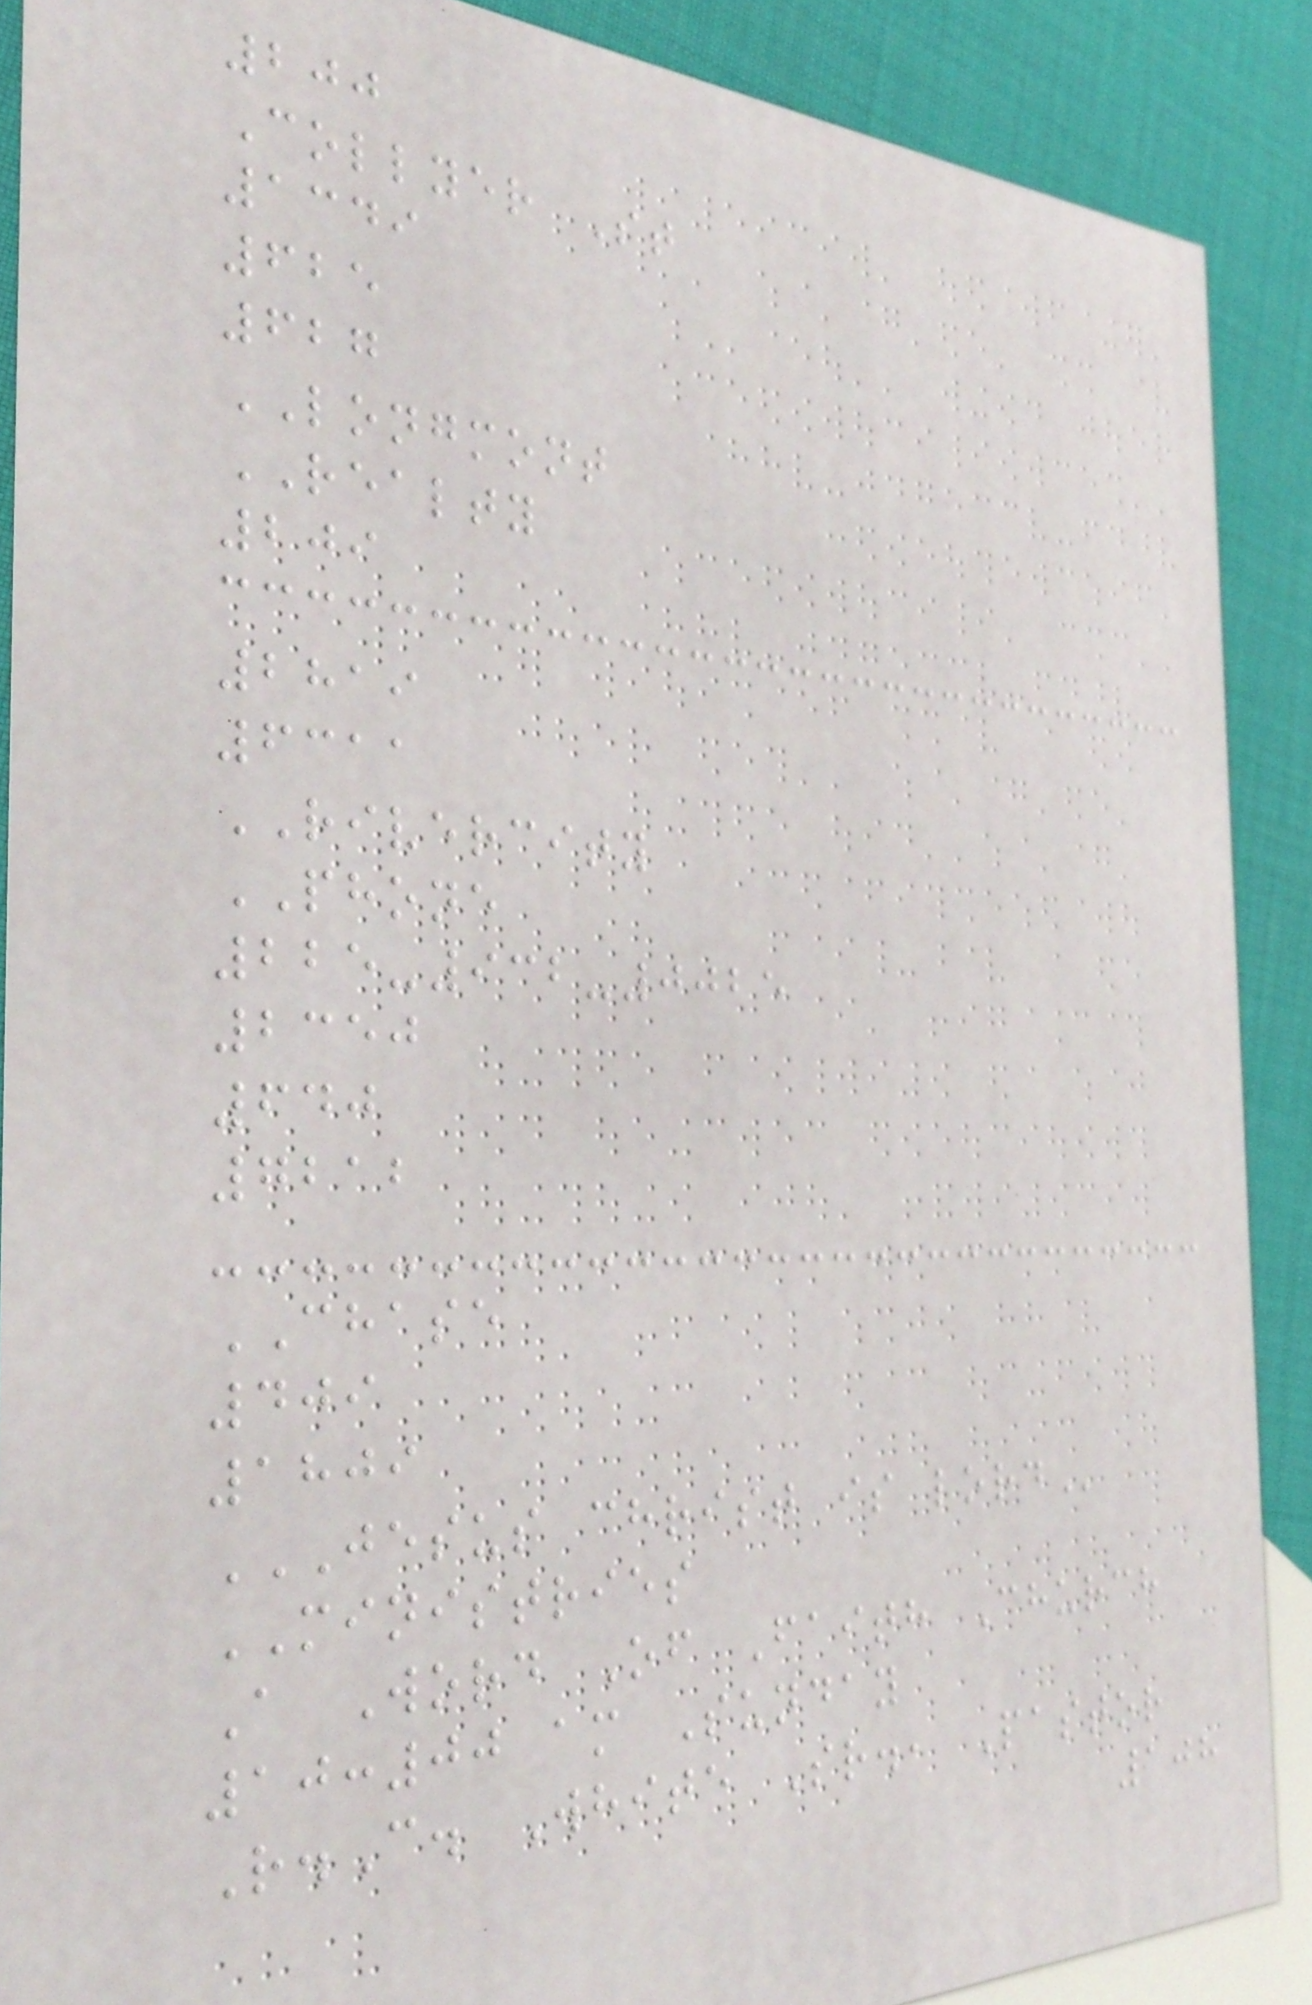200
Collyer St
1349
625
627
LONGMONT
REALTY
209
2819
6311
RIVERCITY
PHONE
225-932-0025
2350
640
7212
CHASE
409
1809
JESUS CHRIST IS LORD
MINISTRIES
A Word Of Faith Church
10:00 am Sunday
R.C. White Sr., Pastor
108
